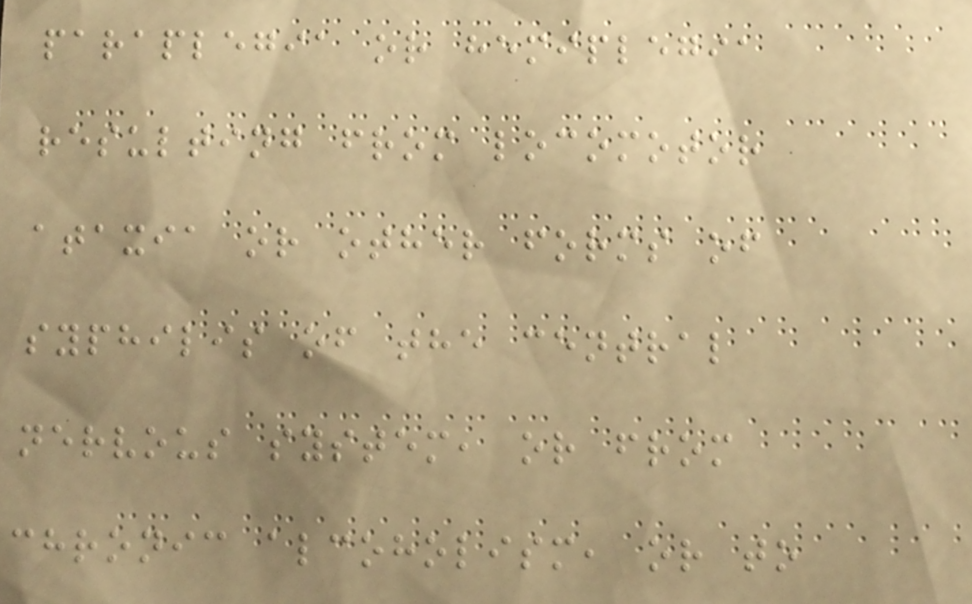paraplegia or hemiplegia
resulting from locomotor
ataxia or other forms of
syphilis of the central
nervous system, or from
chronic alcoholism, or to
